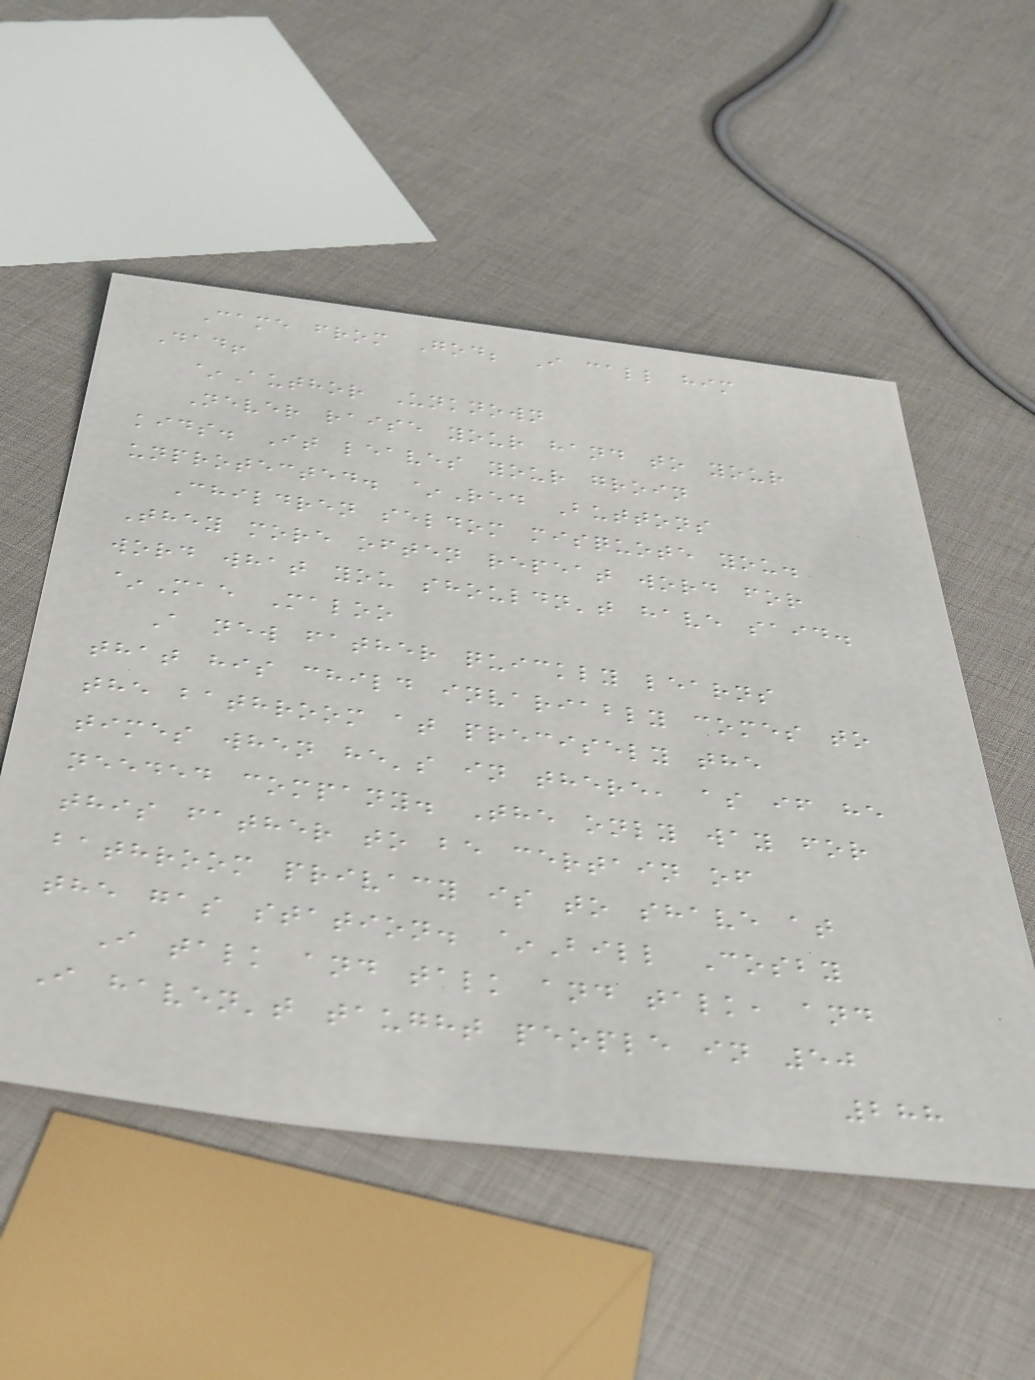Came from God; I call him
Dad!
~Author Unknown
Never raise your hand to your
kids. It leaves your groin
unprotected. ~Red Buttons
Children seldom misquote you.
They more often repeat word for
word what you shouldn't have said.
~Mae Maloo
A new father quickly learns
that his child invariably comes to
the bathroom at precisely the
times when he's in there, as if he
needed company. The only way for
this father to be certain of
bathroom privacy is to shave at
the gas station. ~Bill Cosby
I talk and talk and talk, and
I haven't taught people in 50
288
